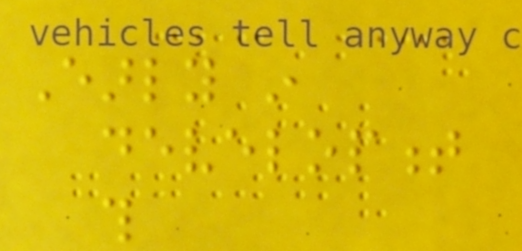Early in
development
this
